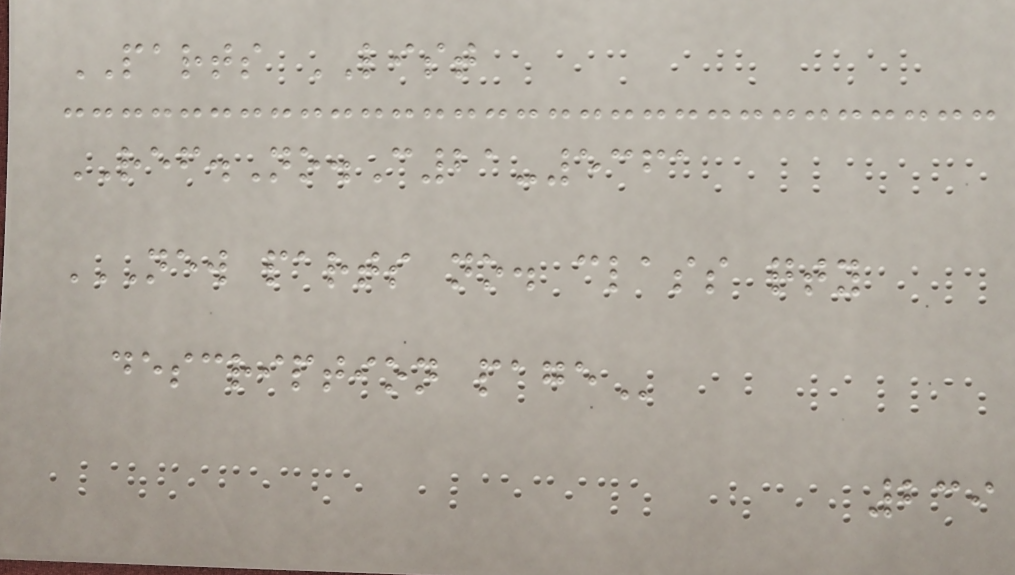PARTS LIST
REF.No.C21-5361
NEW PARTS NO. CLASS QTY
DESCRIPTION PAGE
239
